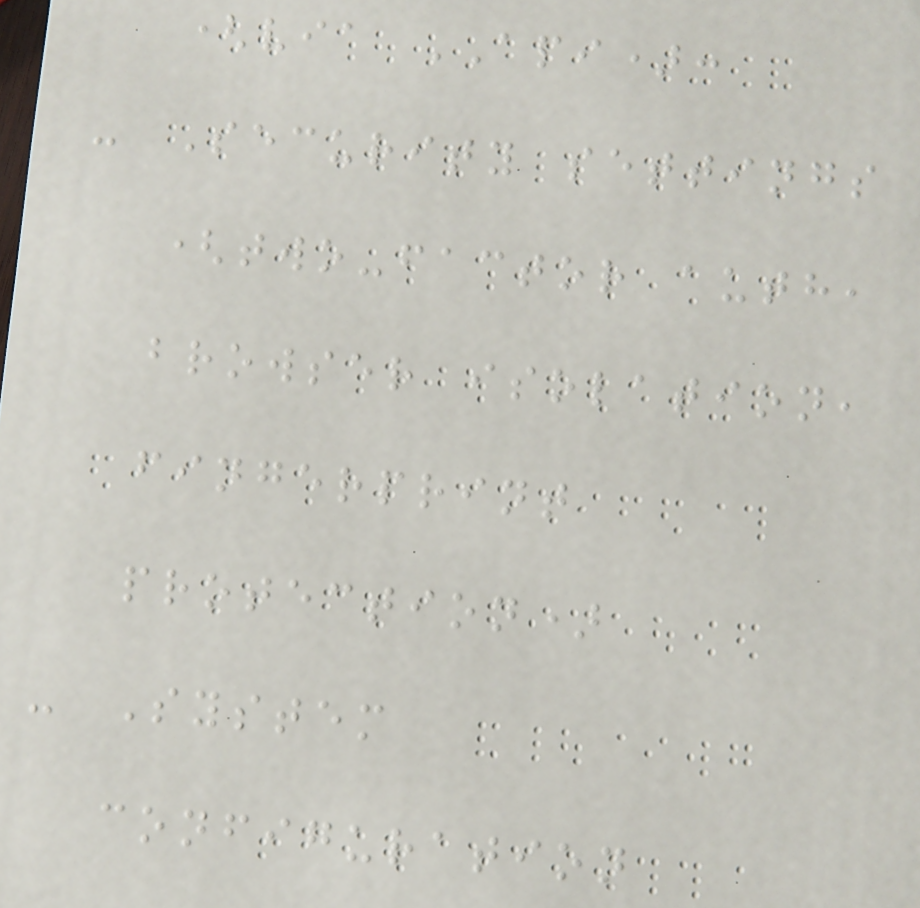(via API):
- Security settings
(two-factor auth,
browser isolation,
fingerprint
protection)
- System
configuration
